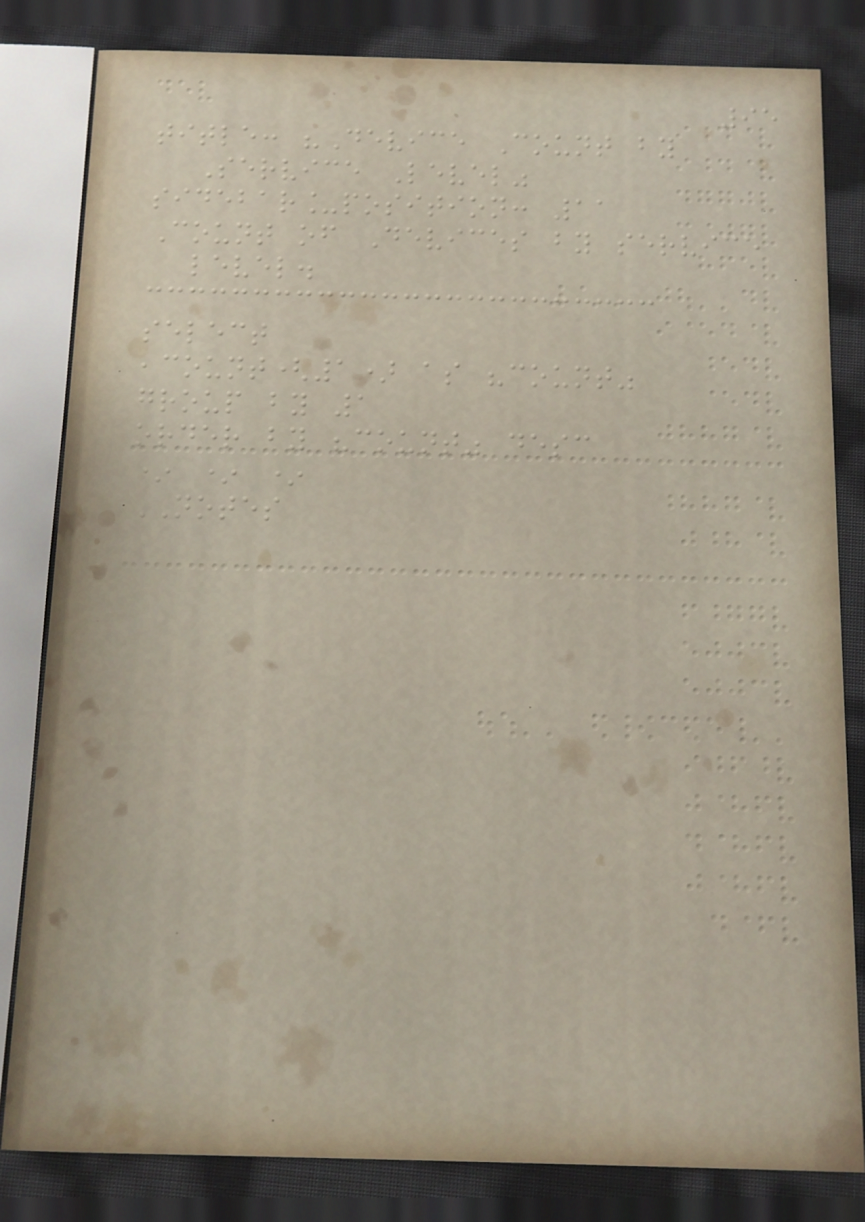95
title: "Device Count by
Service Level"
sidebar_position: 11
Count of Devices by service
level.
select
,count(1) as "count"
group by 1
order by "count" desc
* * *
NOTES
